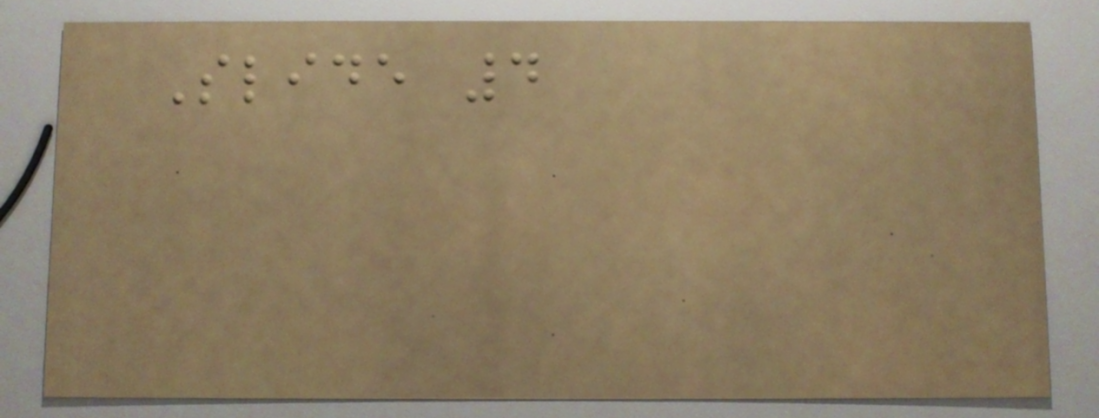Slide 4
